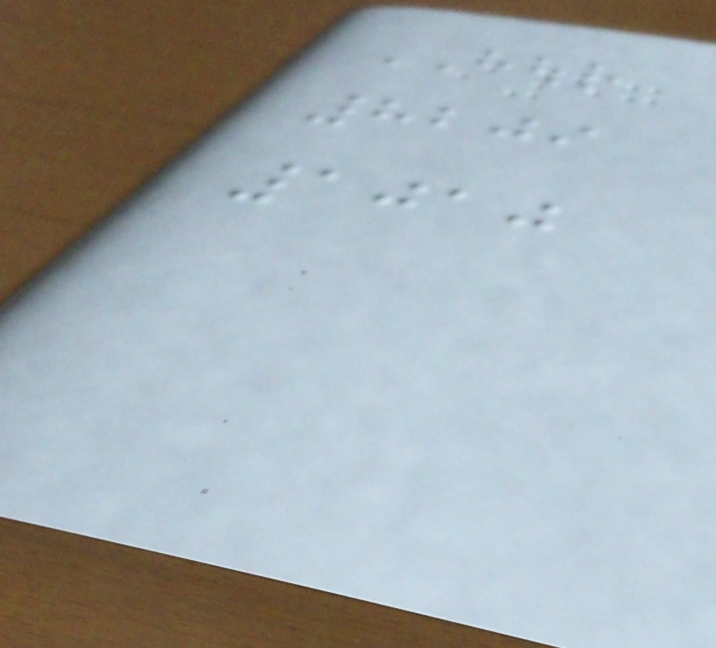HOUR
8209
1010
